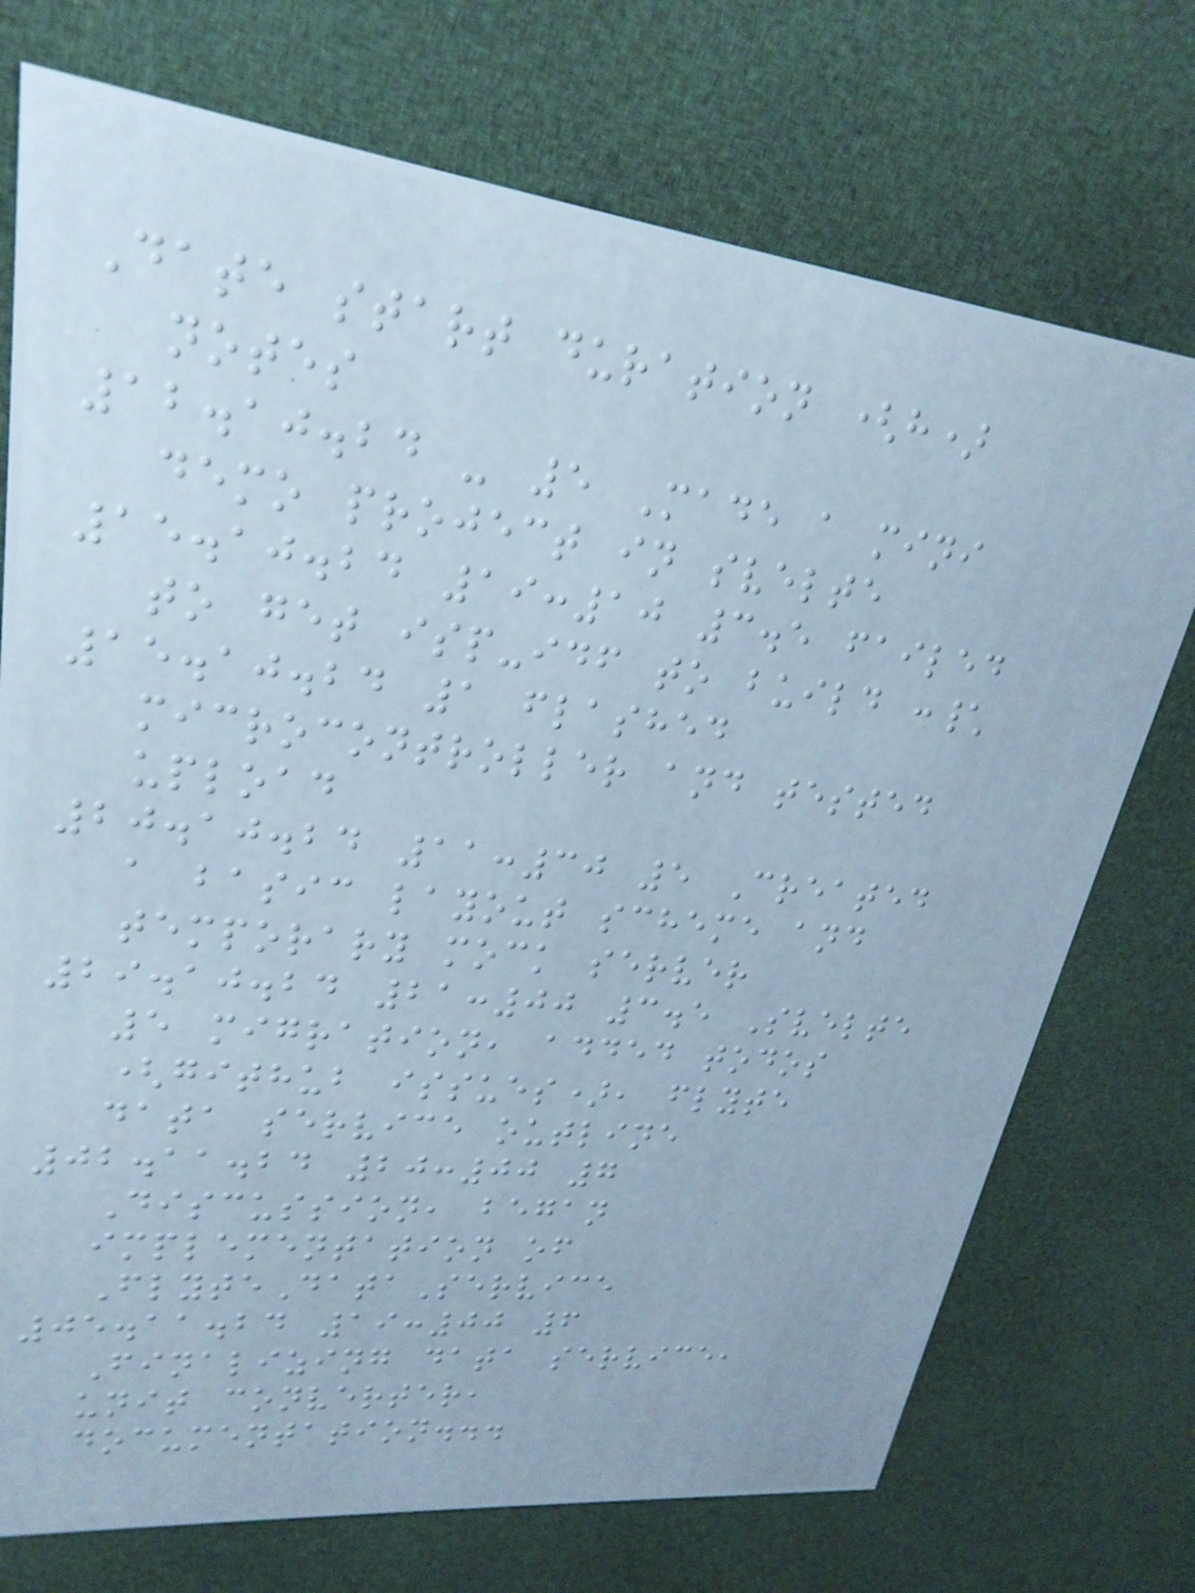Date start duration (h)
notes
12.10.24 - 5 Made a mini
demo project in svelte
15.10.24 19:10 3.5 failed
to get isp-idf to build :\
15.10.24 1 flashed
microcontroller and tested
upload
20.10.24 11:30 5 Created
a basic layout scheme and
temporary mock server
29.10.24 21:00 3.5 Svelte
5 migration, added todos
(github issues), flyte
data service outline
02.11.24 20:00 7
Discussion, began
implementation of
FlyteDataService
05.11.24 19:00 6
Finalizing data service,
unit converter,
documentation...
